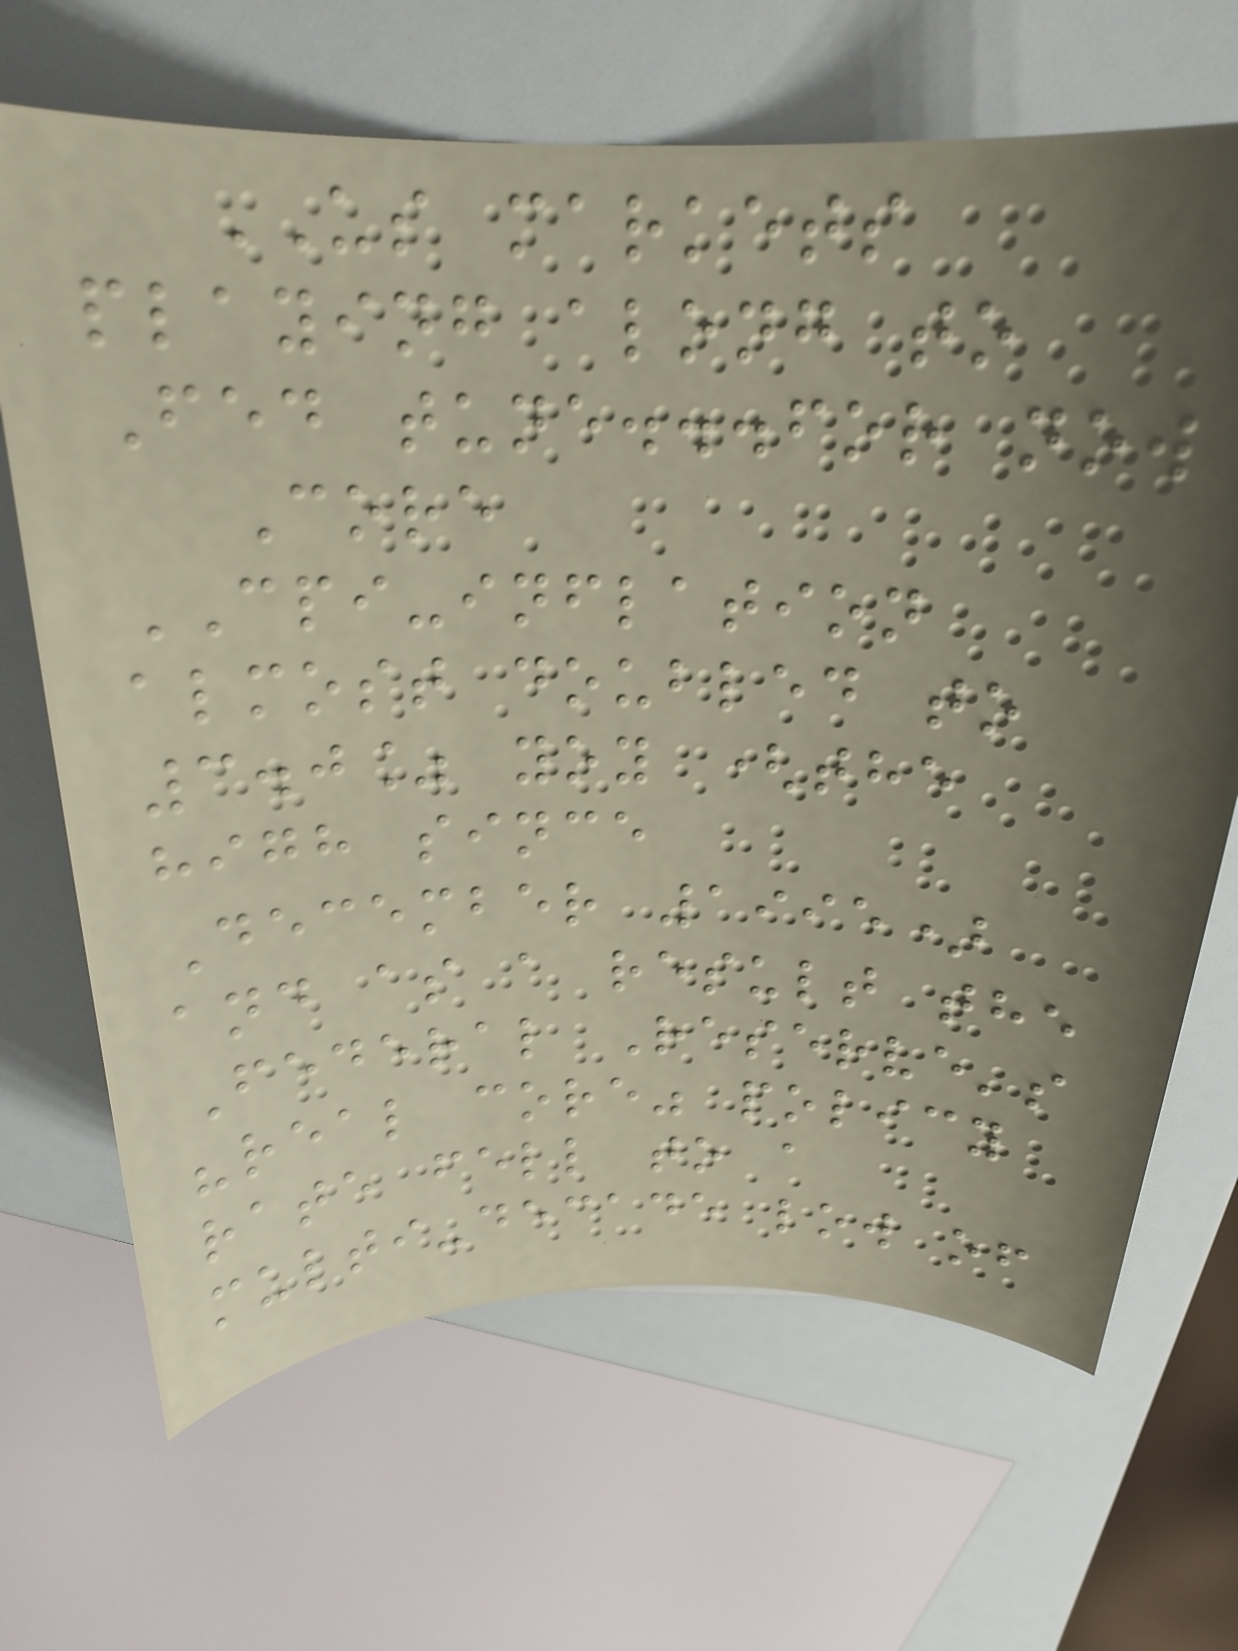US markets
playing along to
Fed tune...for now
Core
CPI-inflation
almost doubled to
3.0% yoy (the
high since
December 1995)
and as a result the
Federal Reserve's
"real core" policy
rate fell to a
multi-decade low of
